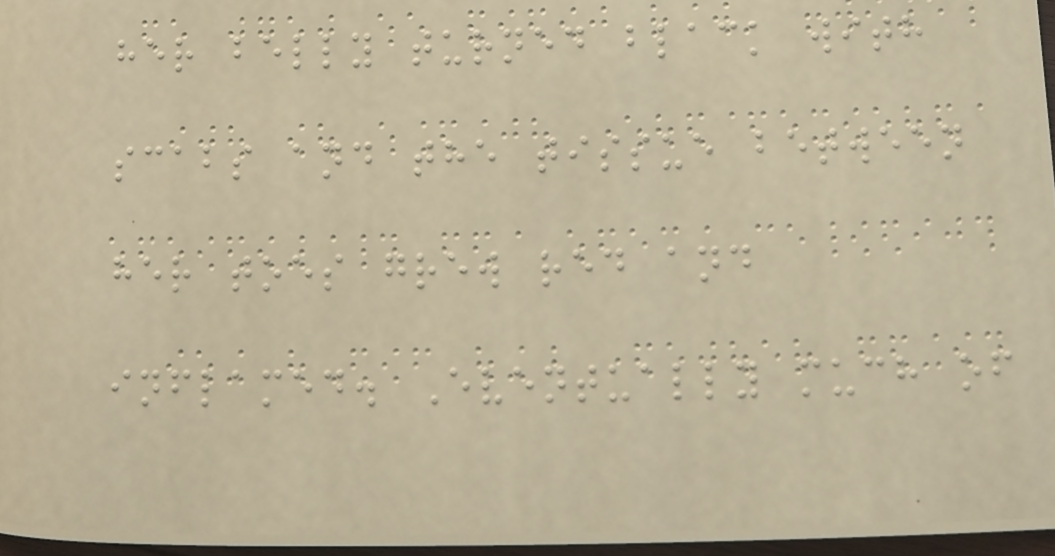her belly turned black with
scabs and the tissue between
her toes grew red and
inflamed. Eventually much of
